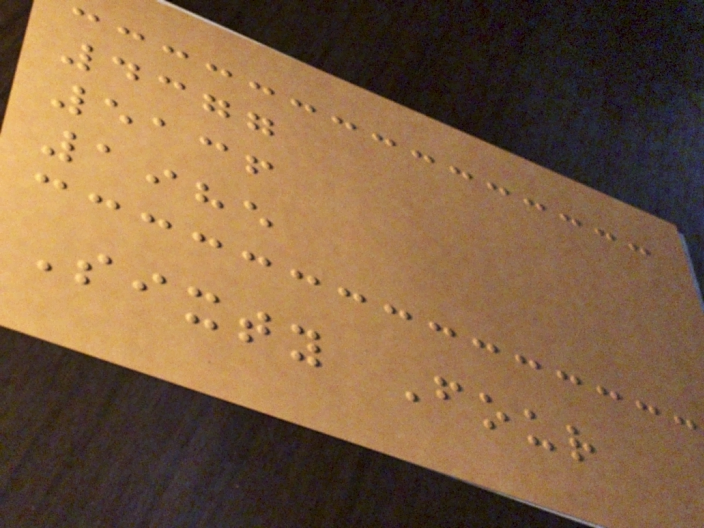4377
5136
1985
Sixty Four
